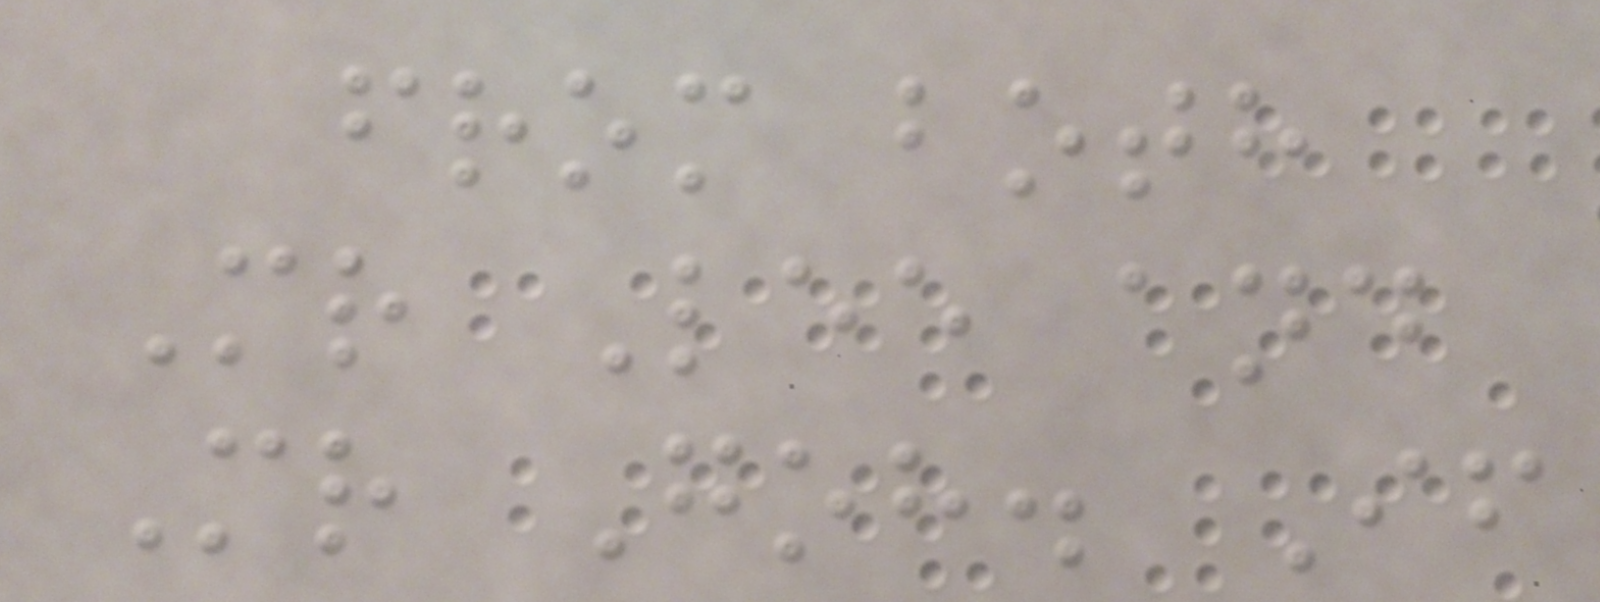from both
Mr Lee and
Mr Goh. If
